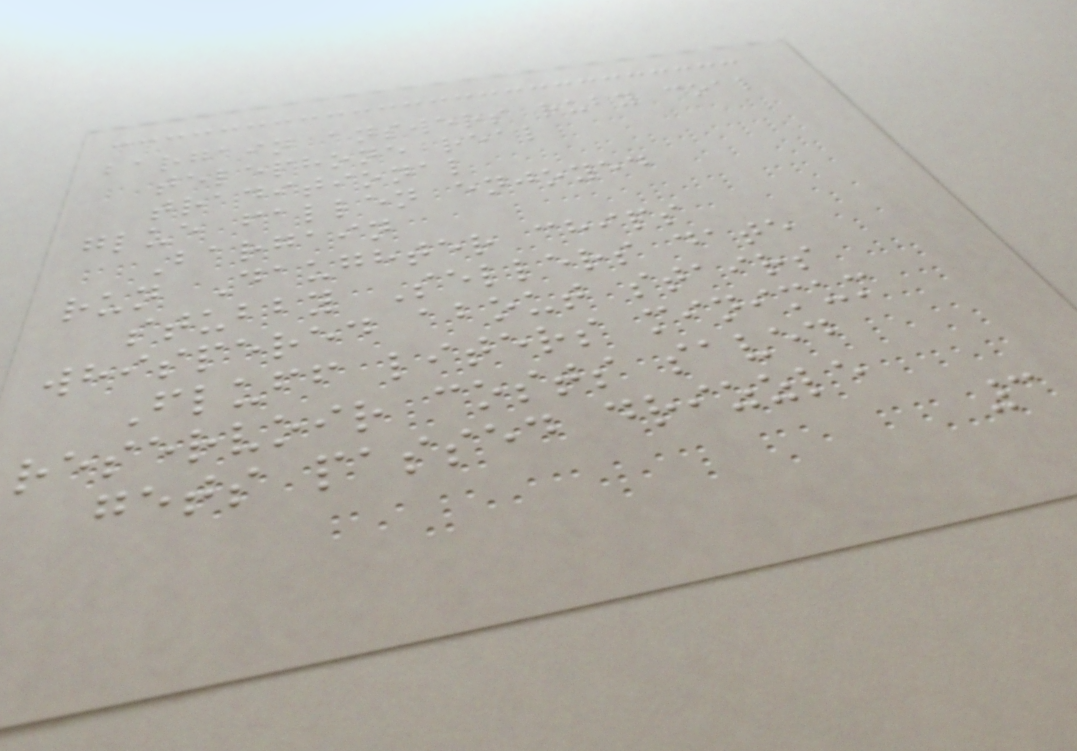bargain answers ruby coal
telephone real
traditional
glue fallen enjoyed
Bargain
run Daughter chips
stubby Sellers date
whispered about stairs
Fluff liters minimum
reservoir costs saved
gets passed drizzle
3
